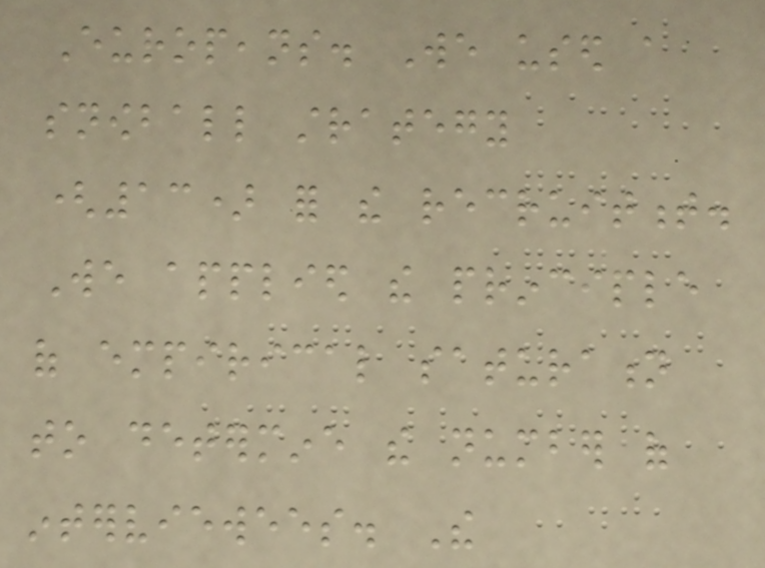Europeans. We used a
snowball strategy
(13) for the recruitment.
We applied the principle
of empirical saturation
to determine the number of
interviewees. The
